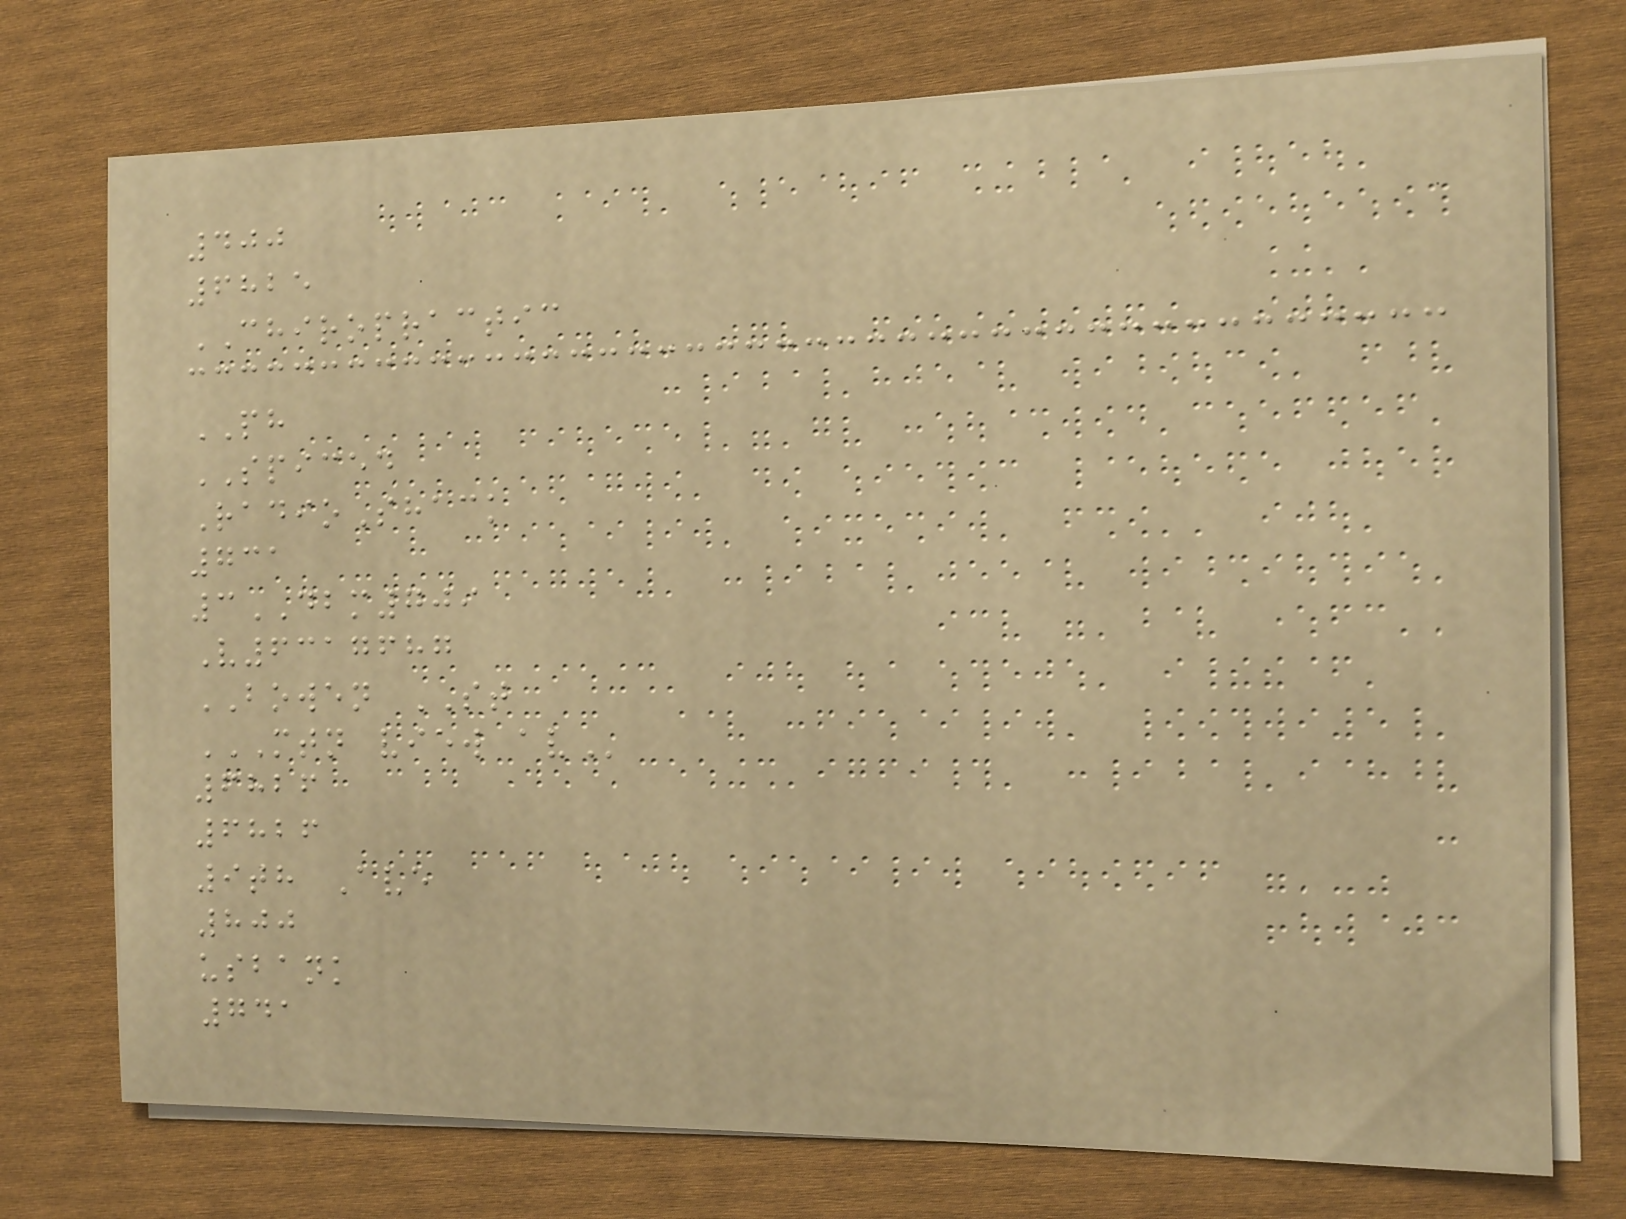400
6825
CHIROPRACTIC
PH
SPICED
RadioShack
731
3DBM709
V6317687
BOWEN ST
MTN VIEW AV
6826
6826
9th Ave
800
usbank
741
